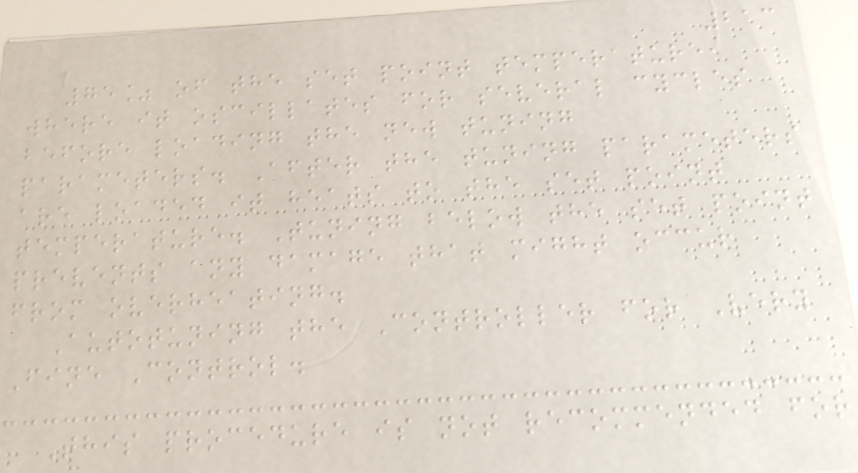213
75% of the set point temperature,
where it oscillates for several cycles
before loading the new tuning
parameters. After the tuning parameters
are loaded it heats to the set point
temperature. Tuning below the set point
prevents any damage that might occur
from overheating.
Autotuning the Controller for Very
Fine Control.
This procedure is not recommended for
